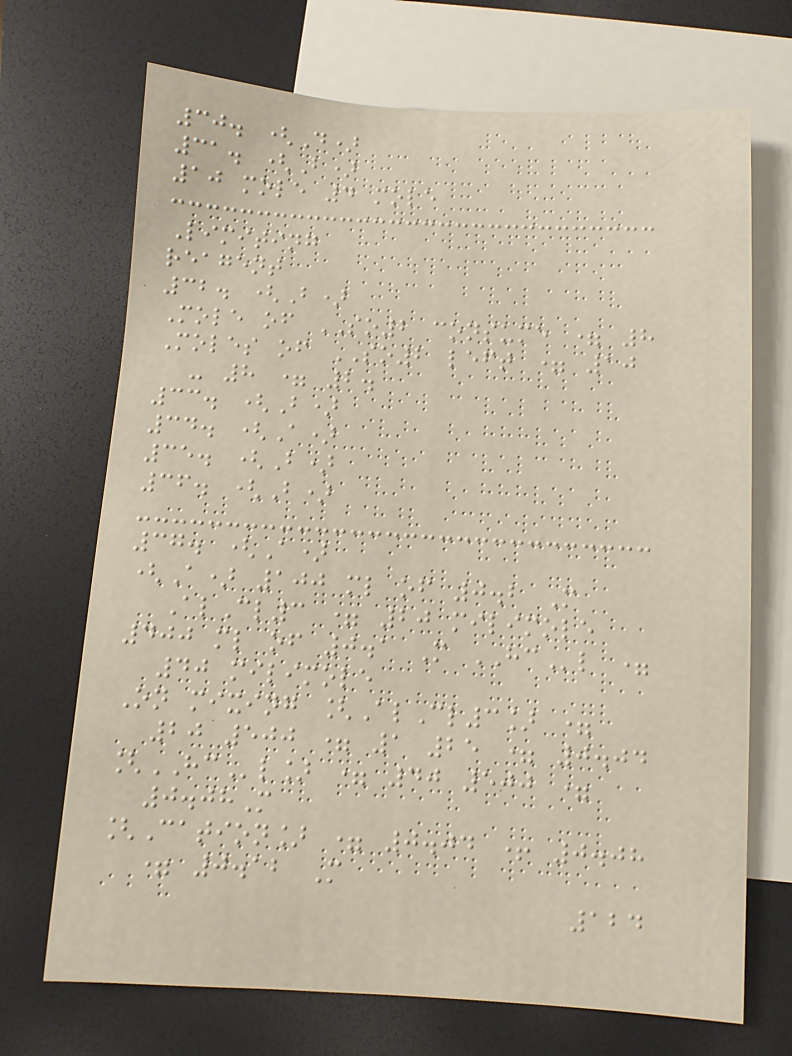30. (D)
31. (B)
10 mole 4 mole
Limiting
reagent
32. (B)
Mole of SO2 consume = 8
Moles of SO2 left = 10
- 8 = 2.
33. (B)
34. (A)
35. (B)
36. (B)
37. (A)
(A) 100 ml of 0.2 M
AlCl3 = 20 milimole
400 ml of 0.1 M HCl =
40 milimole
On mixing [AlCl3] =
20 500 = 1 25 = 0.04
[HCl] = 40 500 =
0.08M
[Cation] = 0.04 + 0.08
= 0.12 M
124
